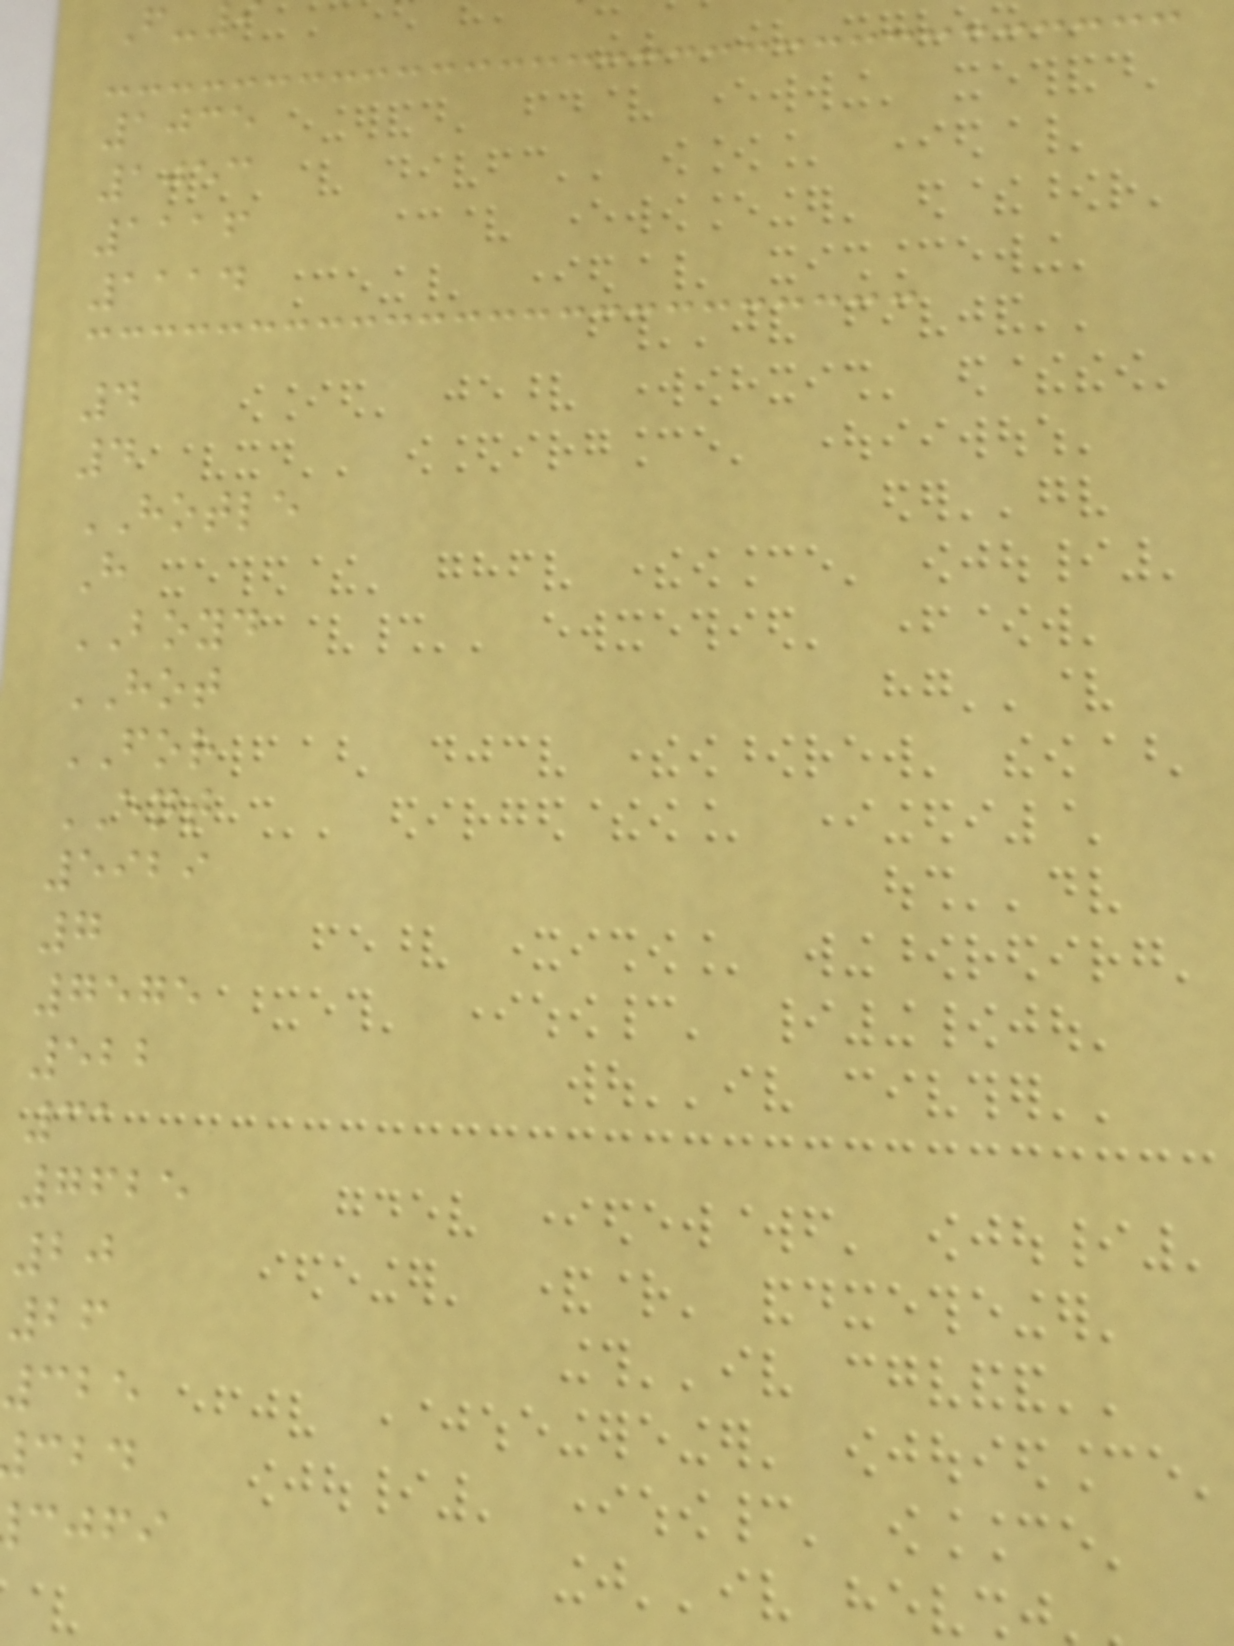1035
1053
1116
1114
4
4
HOTLE
H
BOYD
HOT
FOR
ENT
5929
7
7575
522
31
7625
20
26
325
cjfi
